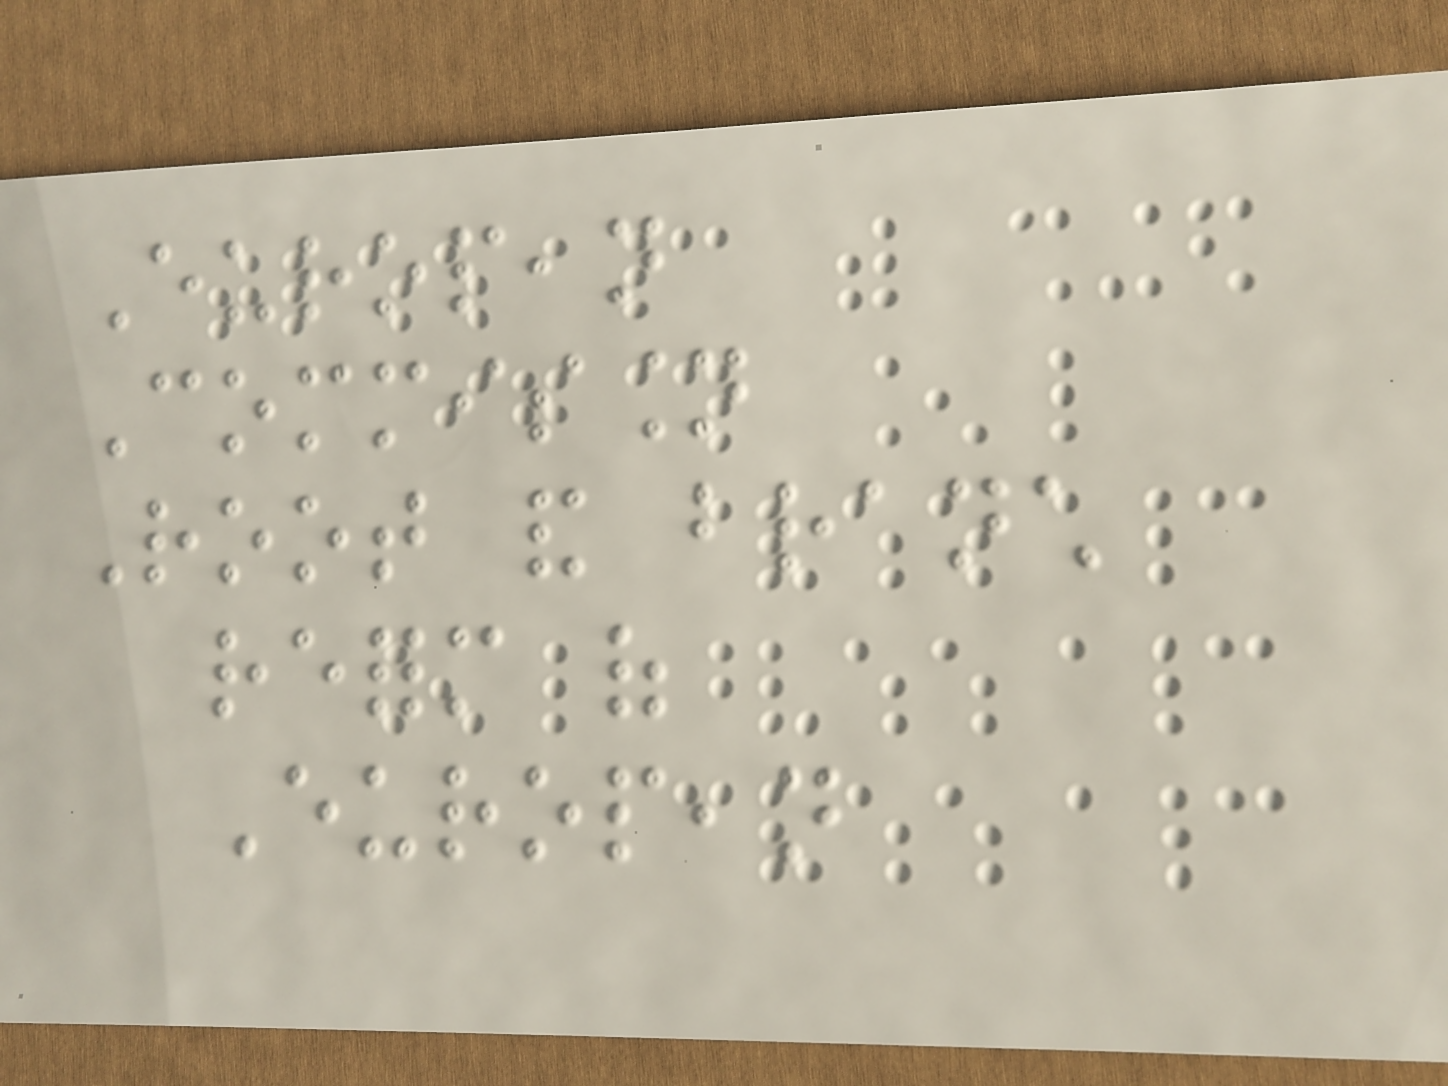European
Commission
Root and branch
reform of
European
